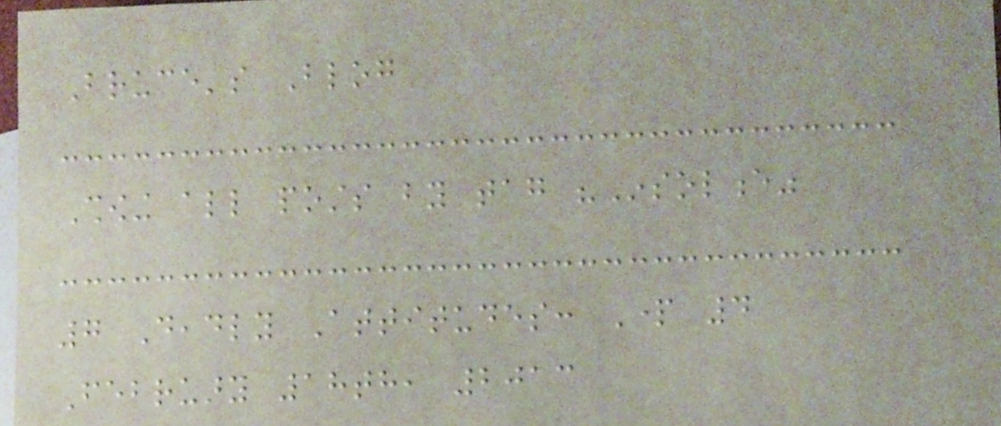Bruce's Blog
Showing all posts by tag "Insolence"
7 Deadly Attitudes: Part 4
February 18th, 2013
